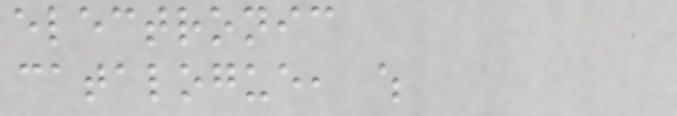electronic
catalogue, which
